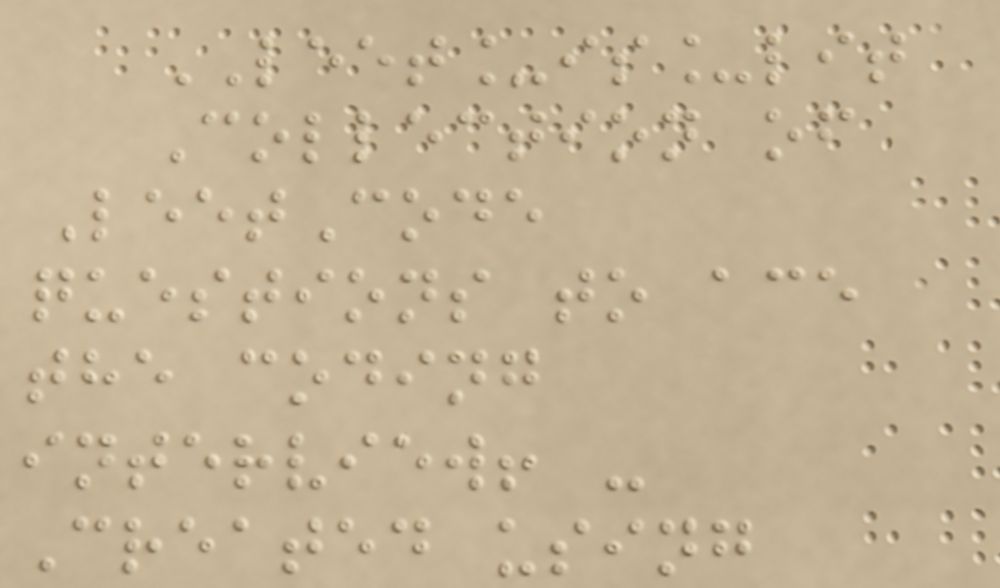LEET_is_lit
Collection of
LeetCode
questions to ace
the coding
interview! -
Created using
